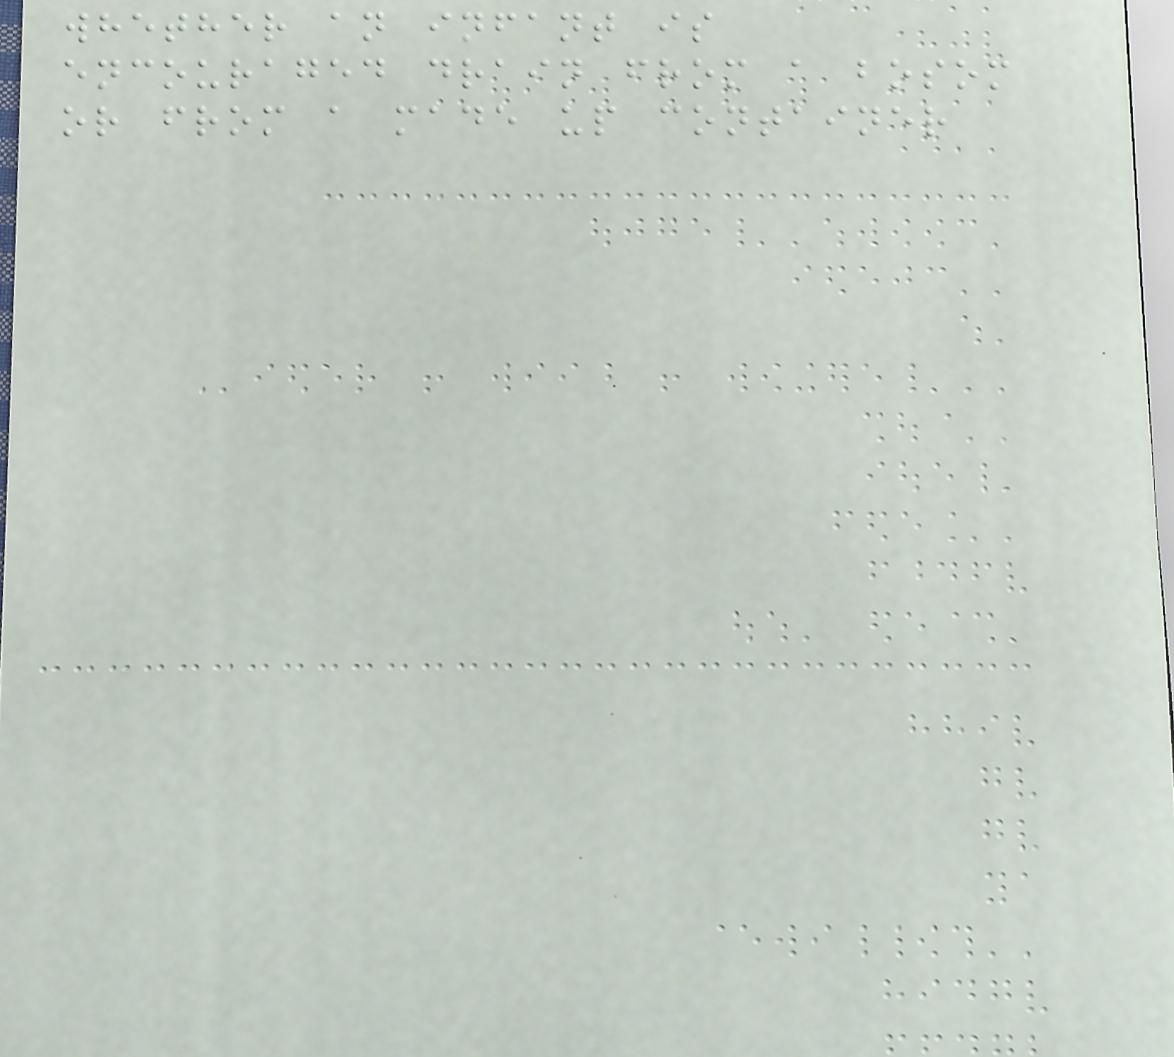whether an infant is
encouraged drain from a bosom
or from a made up container
